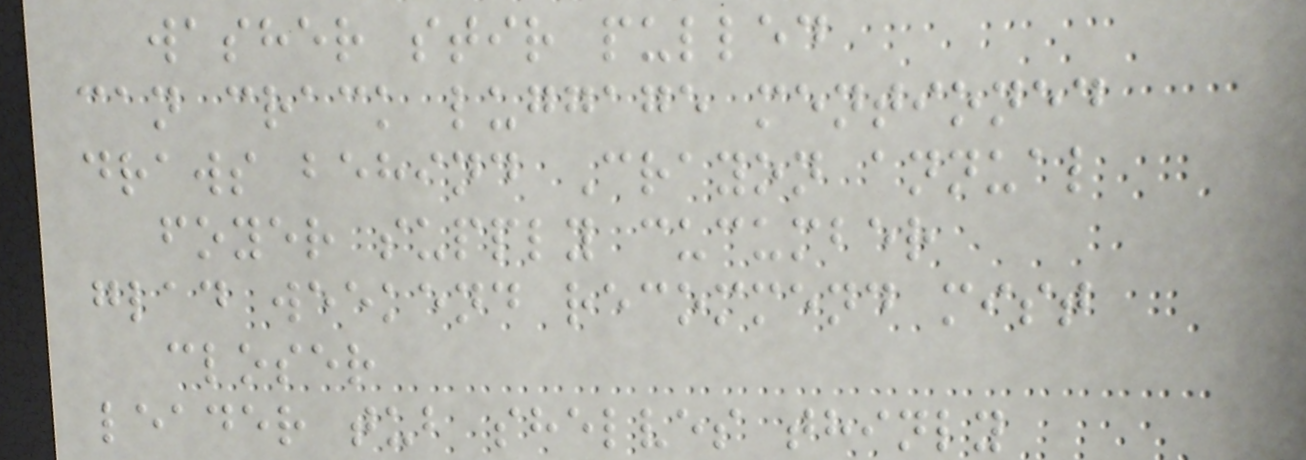washer stir pulled
can crack luggage mentioned
draws behind Crayon annual
foyer supply cucumber
glad weekend recommend mist
closer
leader tub shelves thinly
